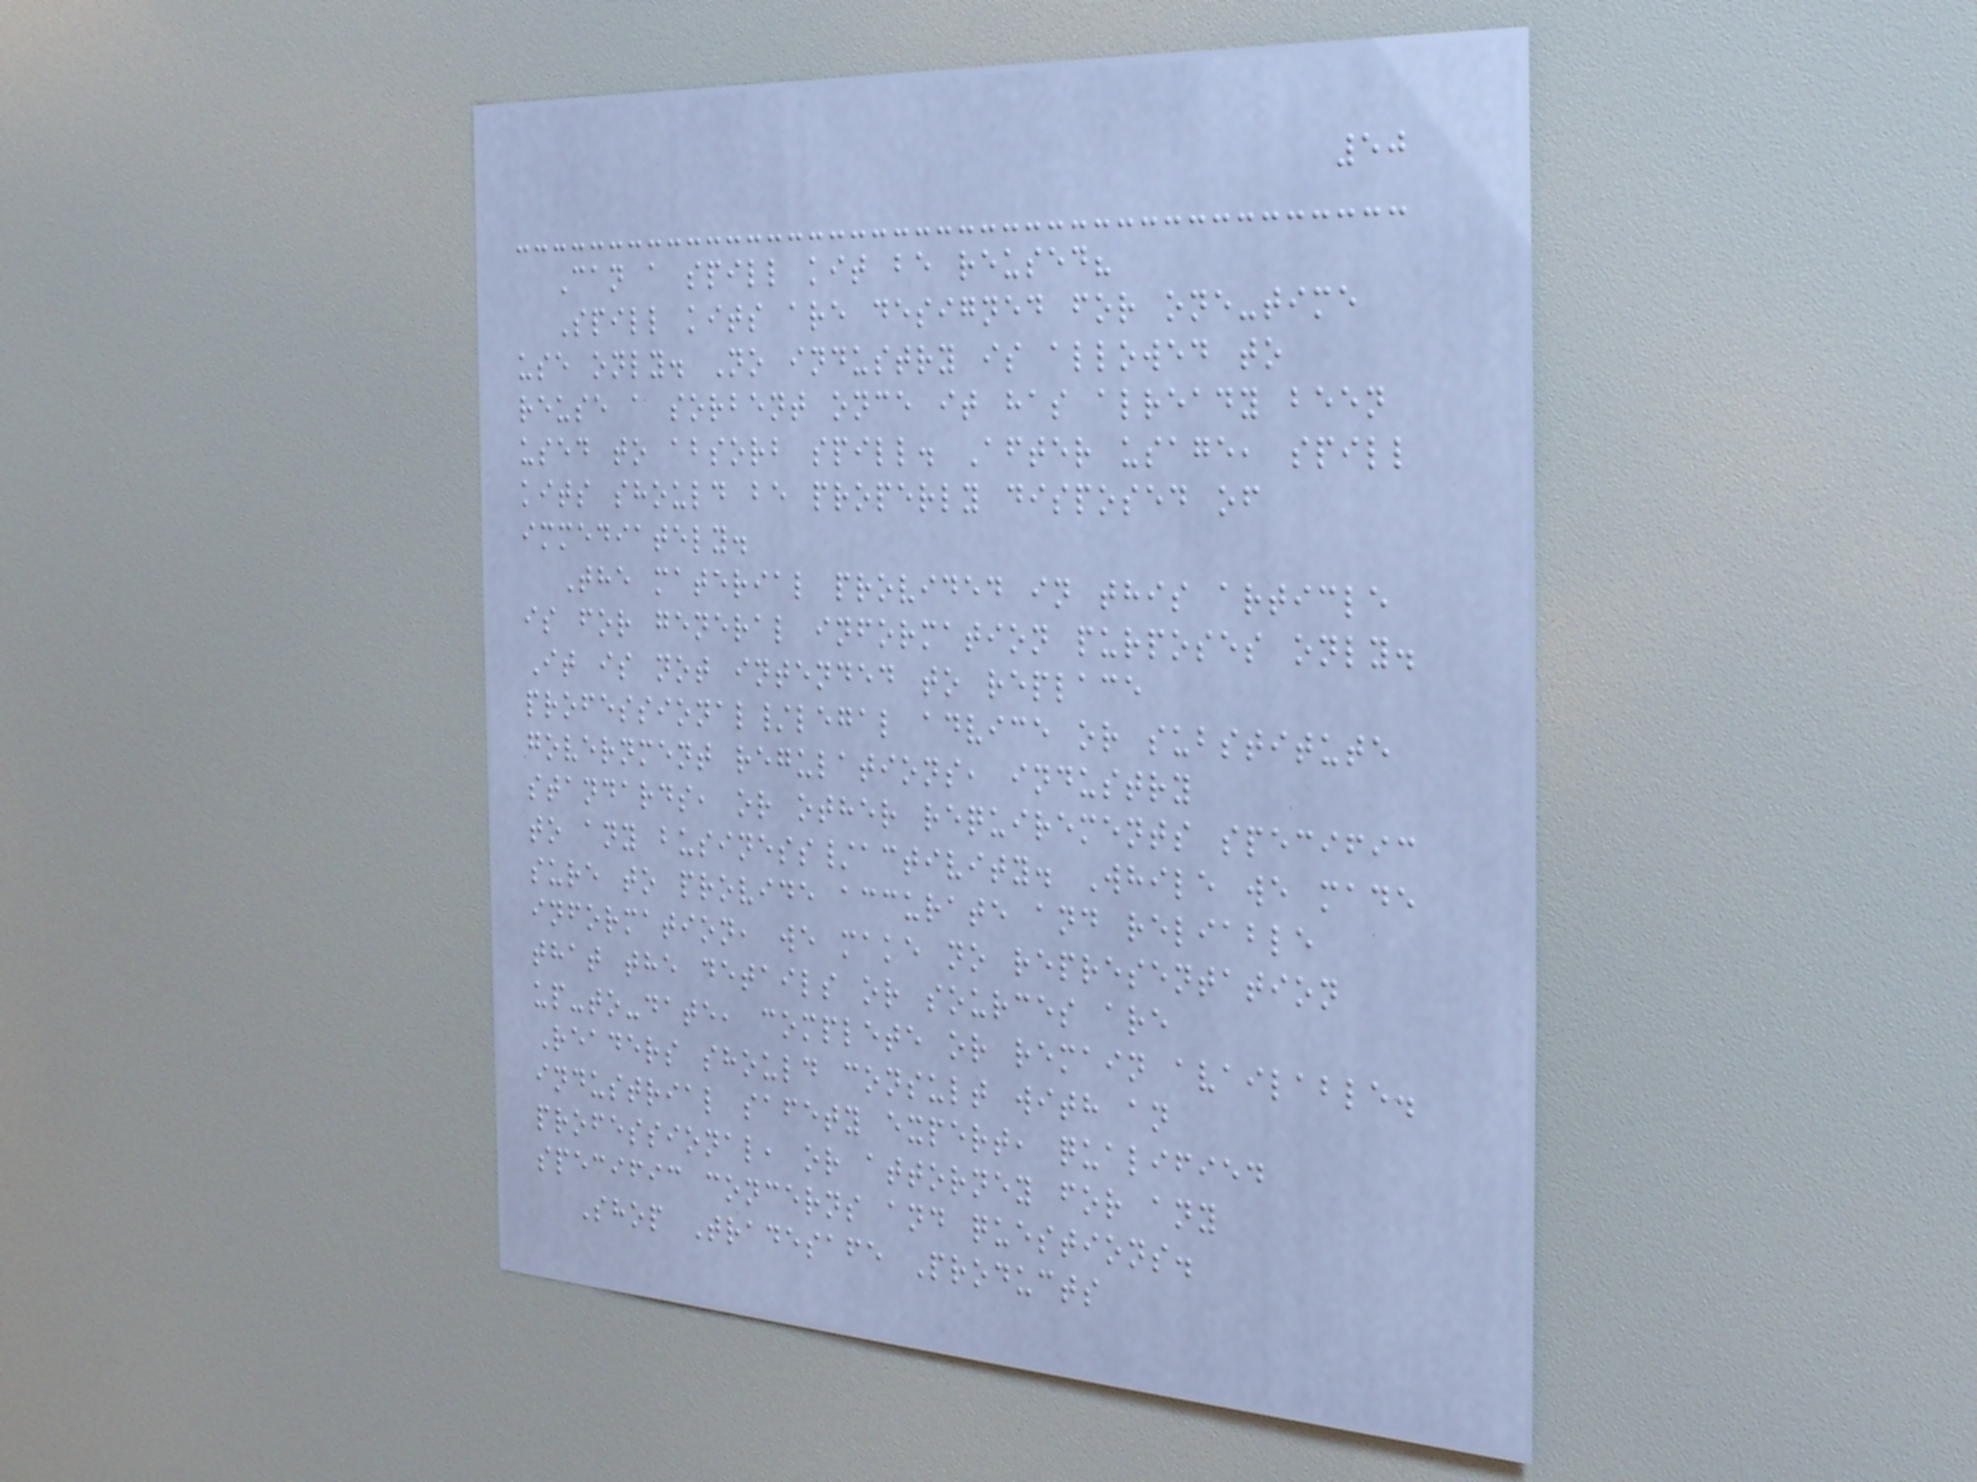50
Can a spill kit be reused?
Spill kits are designed for one-time
use only. No industry is allowed to
reuse a sorbent once it has already been
used to absorb spill. After usage, spill
kits should be properly disposed of
immediately.
The material provided in this article
is for general information purposes only.
It is not intended to replace
professional/legal advice or substitute
government regulations, industry
standards, or other requirements specific
to any business/activity. While we made
sure to provide accurate and reliable
information, we make no representation
that the details or sources are
up-to-date, complete or remain available.
Readers should consult with an
industrial safety expert, qualified
professional, or attorney for any
specific concerns and questions.
Shop Tradesafe Products
